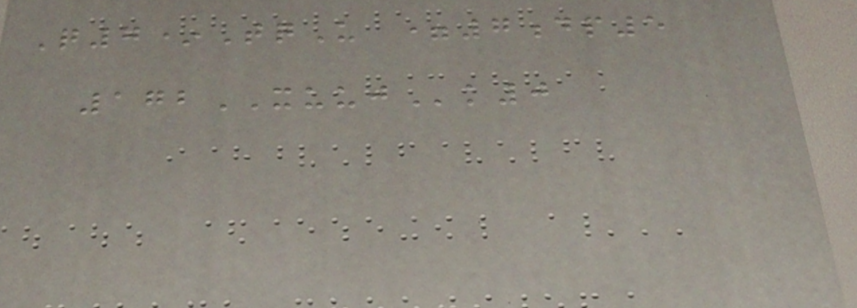Q7*TqU =7dp5
172XUUJk0
